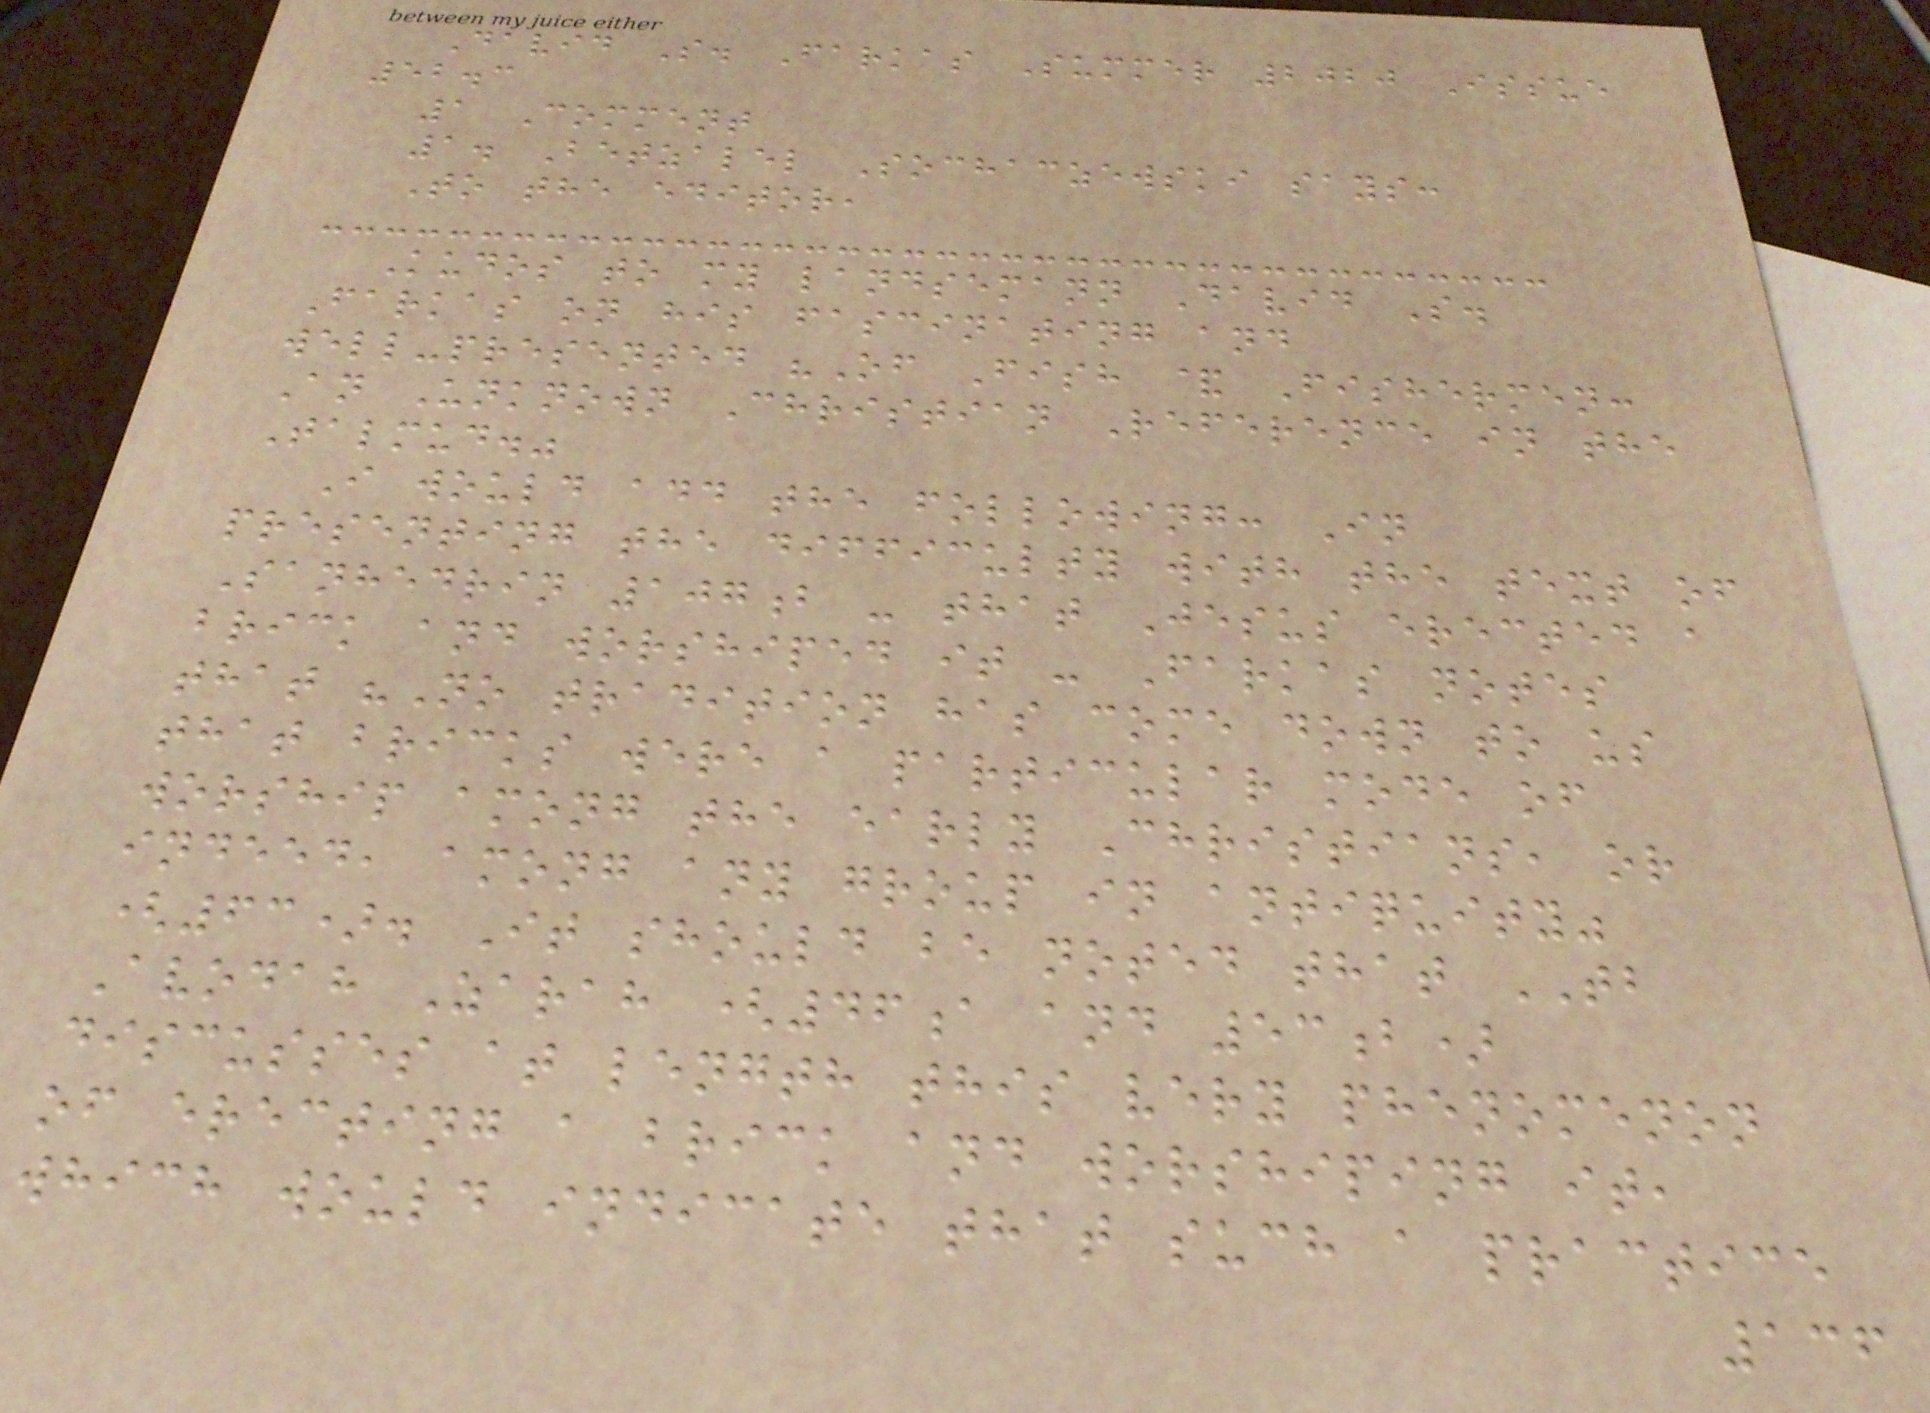David S. Farkas Summer 2020 Issue
52.3
1 Comment
1. Betzalel Sochaczewski says:
To the editor,
Kudos to my landsemann David S.
Farkas on his fascinating and
well-presented "Of Fish & Fishermen:
An Unknown Christian Reference in the
Talmud."
I would add the following: In
presenting the difficulty with the text of
Sanhedrin 107b - that Jesus erected a
brick and worshiped it - Farkas notes
that "No tradition has come down to us
that bricks were a particular mode of
worship among the early Christians, or
indeed, among any group in antiquity"
(63). It should be noted that TB
Avodah Zarah (46a and 53b)
discusses at length this very phenomenon
of erecting a brick and worshiping it,
which would indicate that such a practice
136
